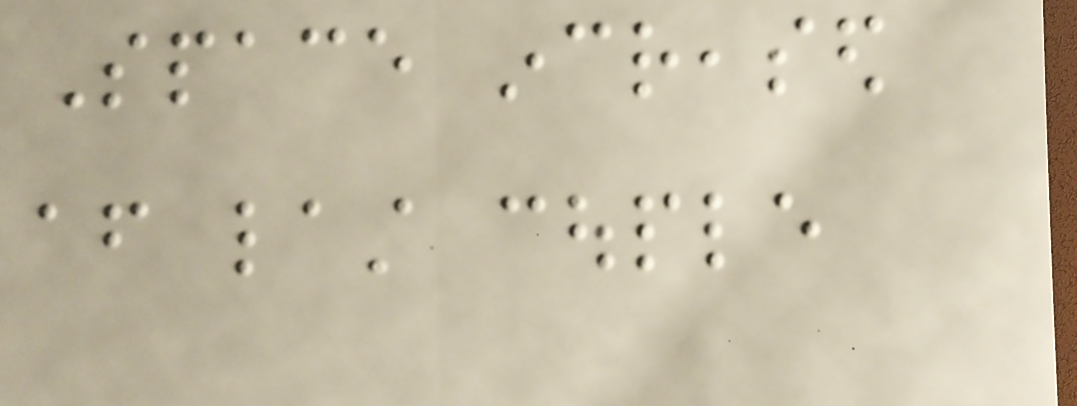Space increased
after last couple
